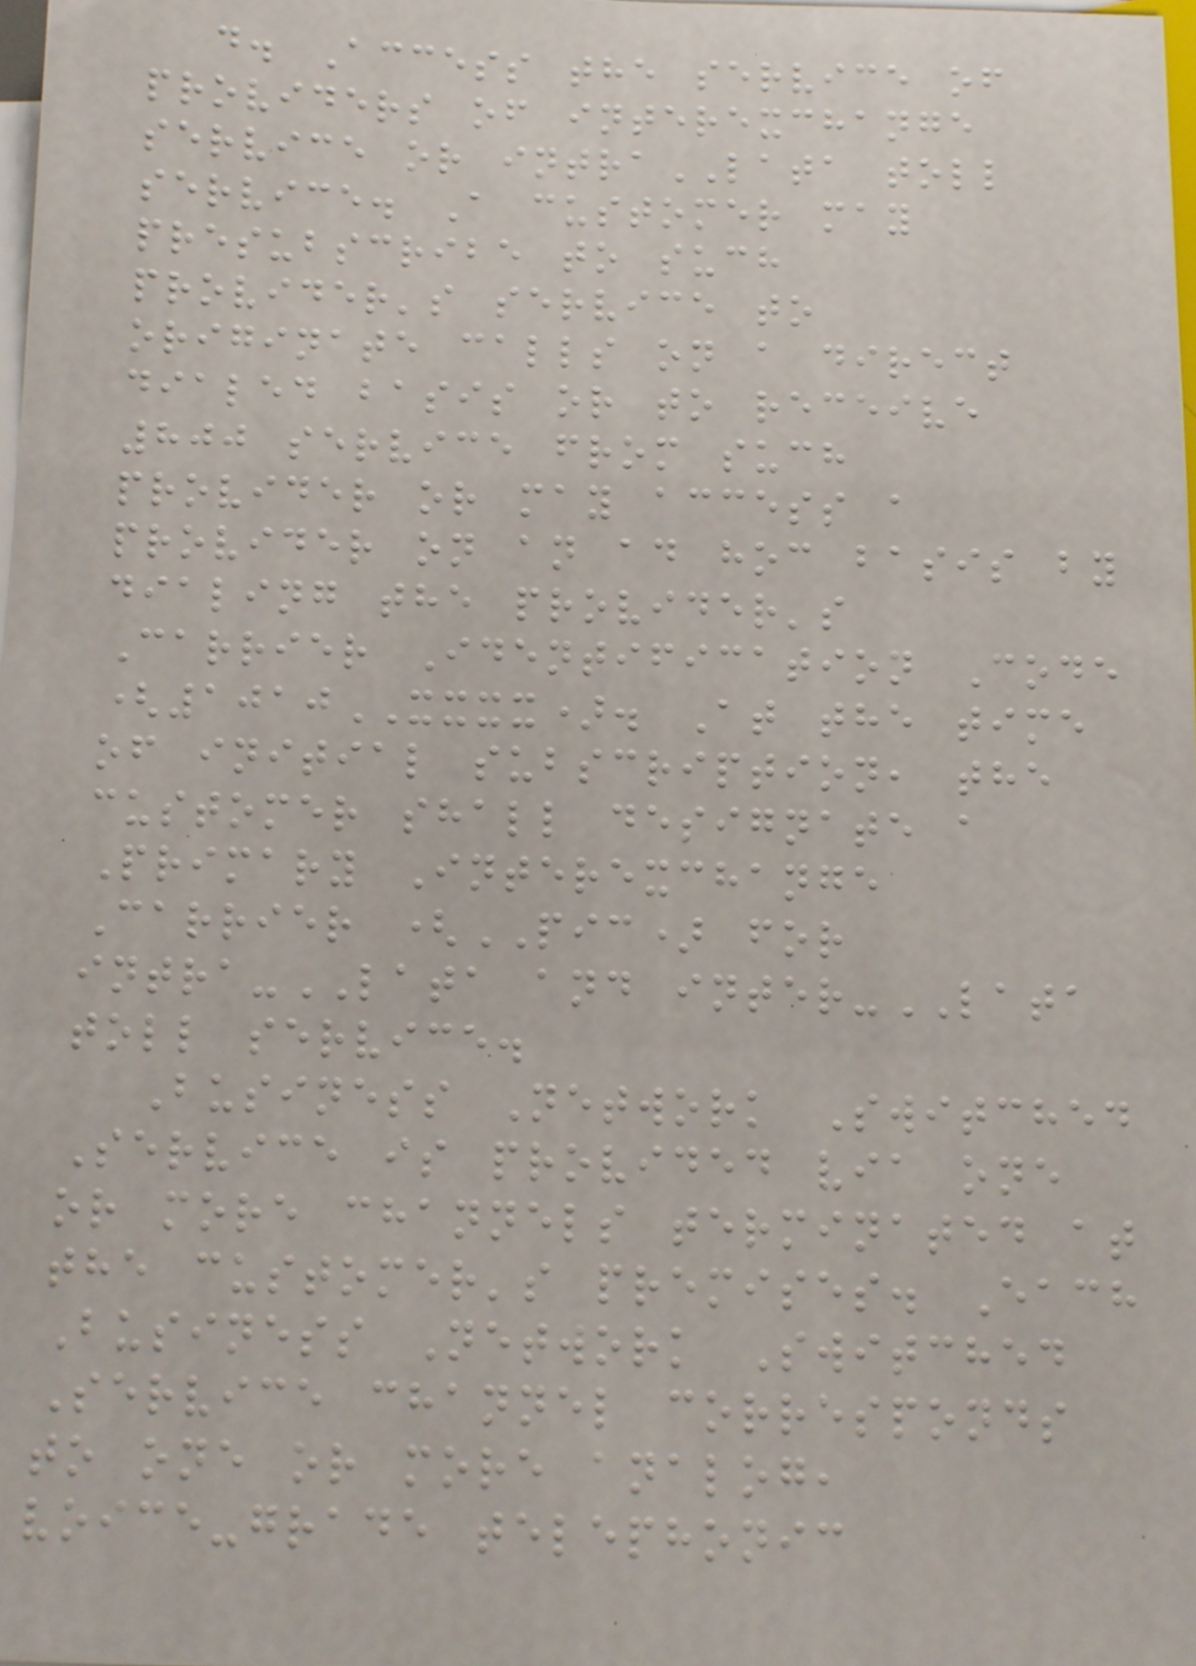d. Access the service of
providers of interexchange
service or intraLATA toll
service. A customer may
presubscribe to such
provider's service to
originate calls on a direct
dialed basis or to receive
800 service from such
provider or may access a
provider on an ad hoc basis by
dialing the provider's
Carrier Identification Code
(1010XXXX). At the time
of initial subscription, the
customer shall designate a
Primary Interexchange
Carrier (PIC) for
intra-LATA and inter-LATA
toll service.
Business Network Switched
Service is provided via one
or more channels terminated at
the customer's premises. Each
Business Network Switched
Service channel corresponds
to one or more analog,
voice-grade telephonic
